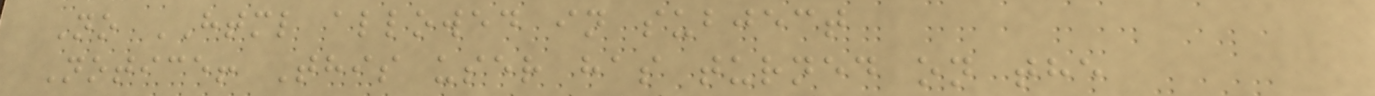No HTML allowed in subject
Notice! This user has turned on the
